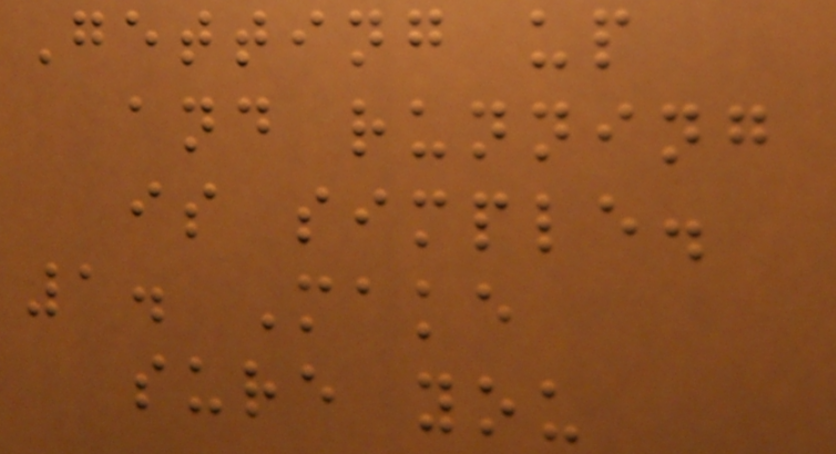Getting up
and running
is simple.
1. Make
sure you
